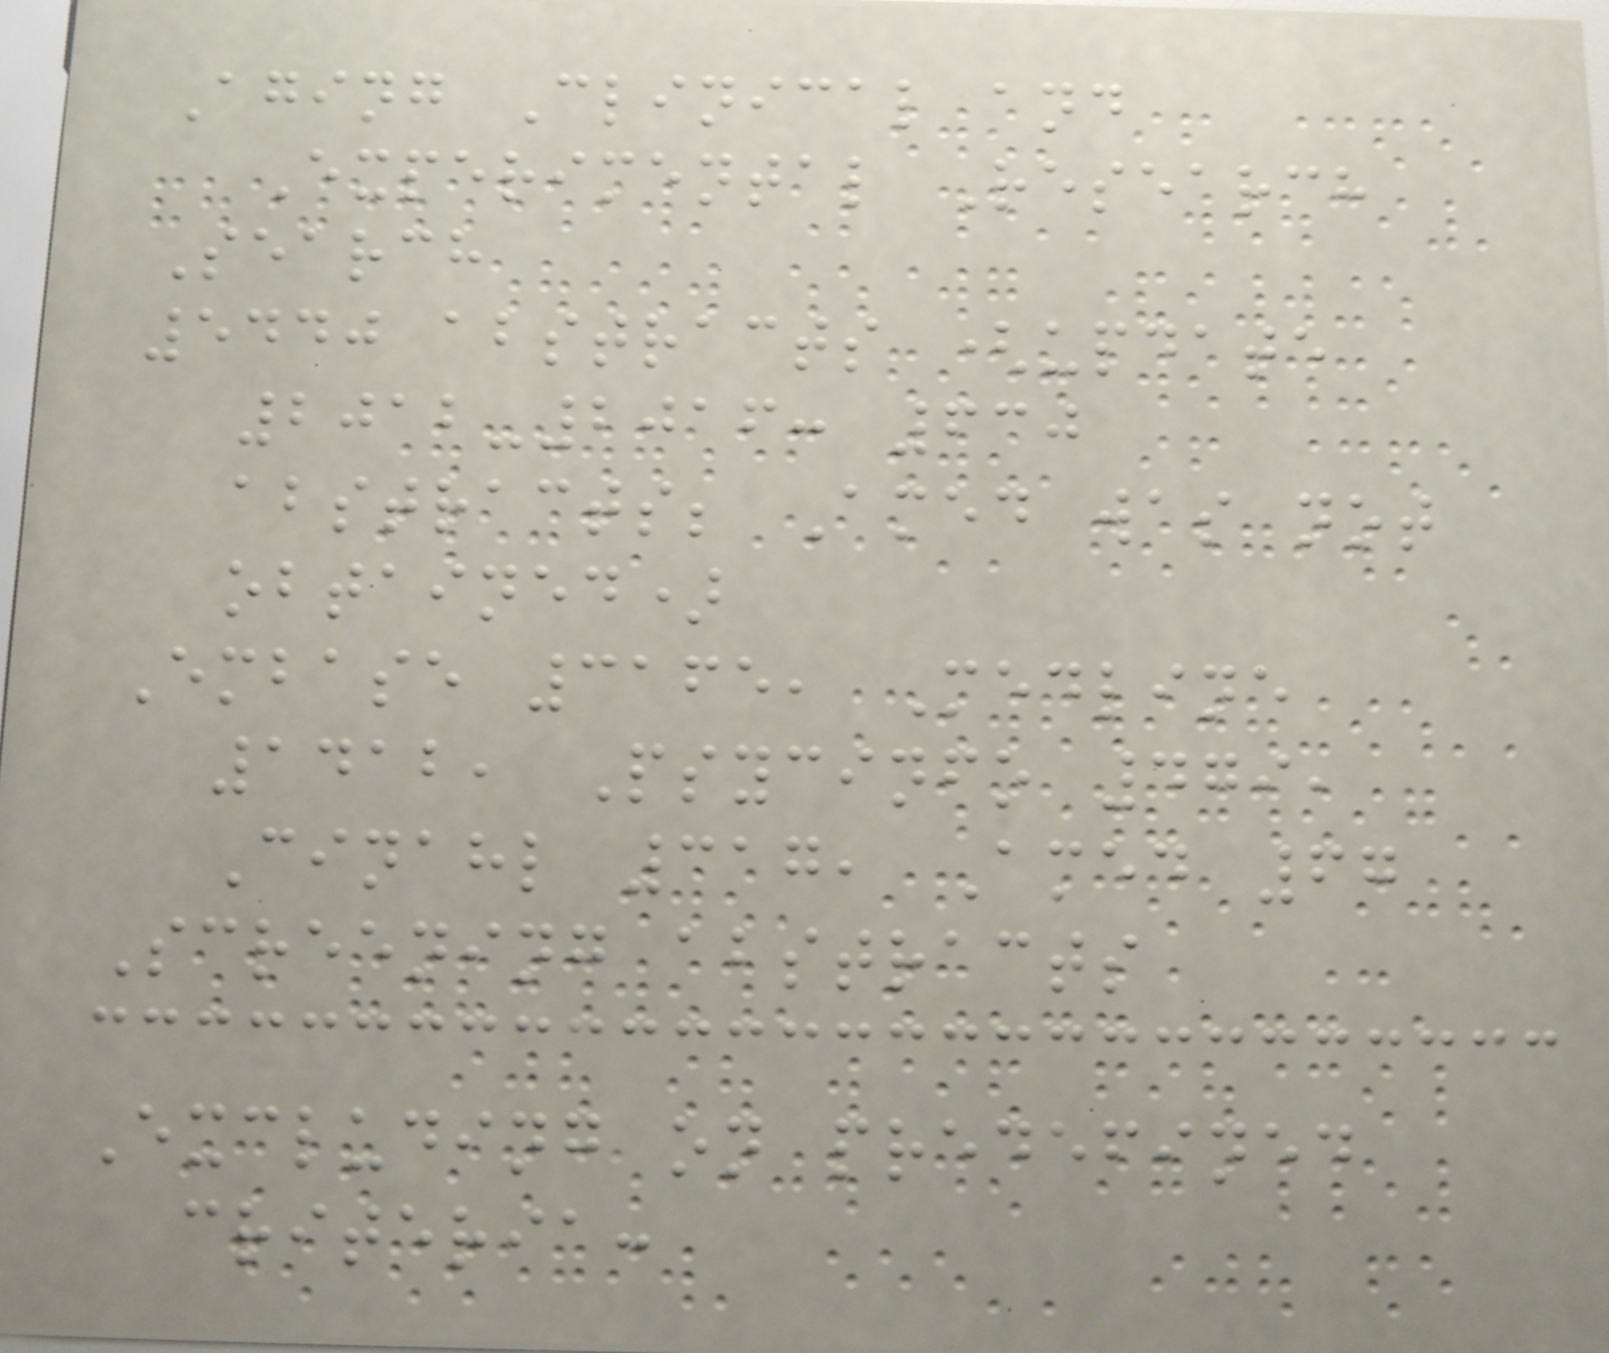Aging Clinical and
Experimental Research
Search
5440 abstracts (update
2012-2016: 630
abstracts; Amed was not
obtained)
Embase 3165, Medline
1412, Psycinfo 479,
Cinahl 317, Amed 67
Screening abstracts
Excluding on predefined
criteria:
